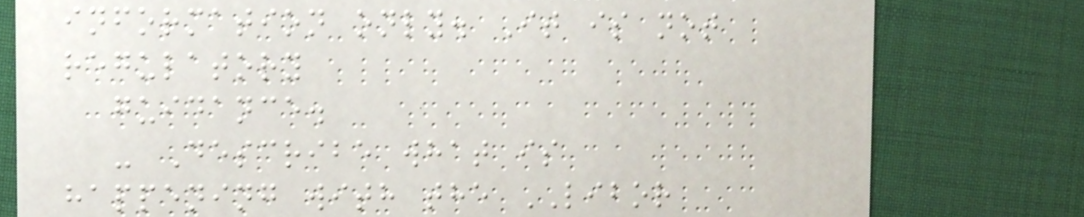information only. It is not
regulatory
guidance.
- Describe what is
happening with the LIBOR
